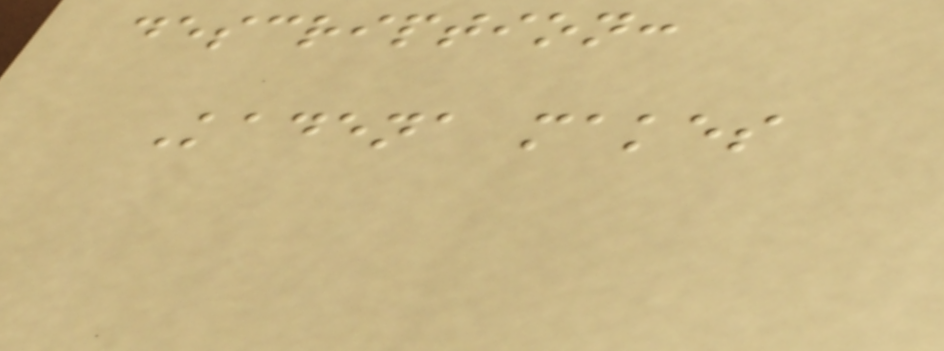description:
Kadena makes
